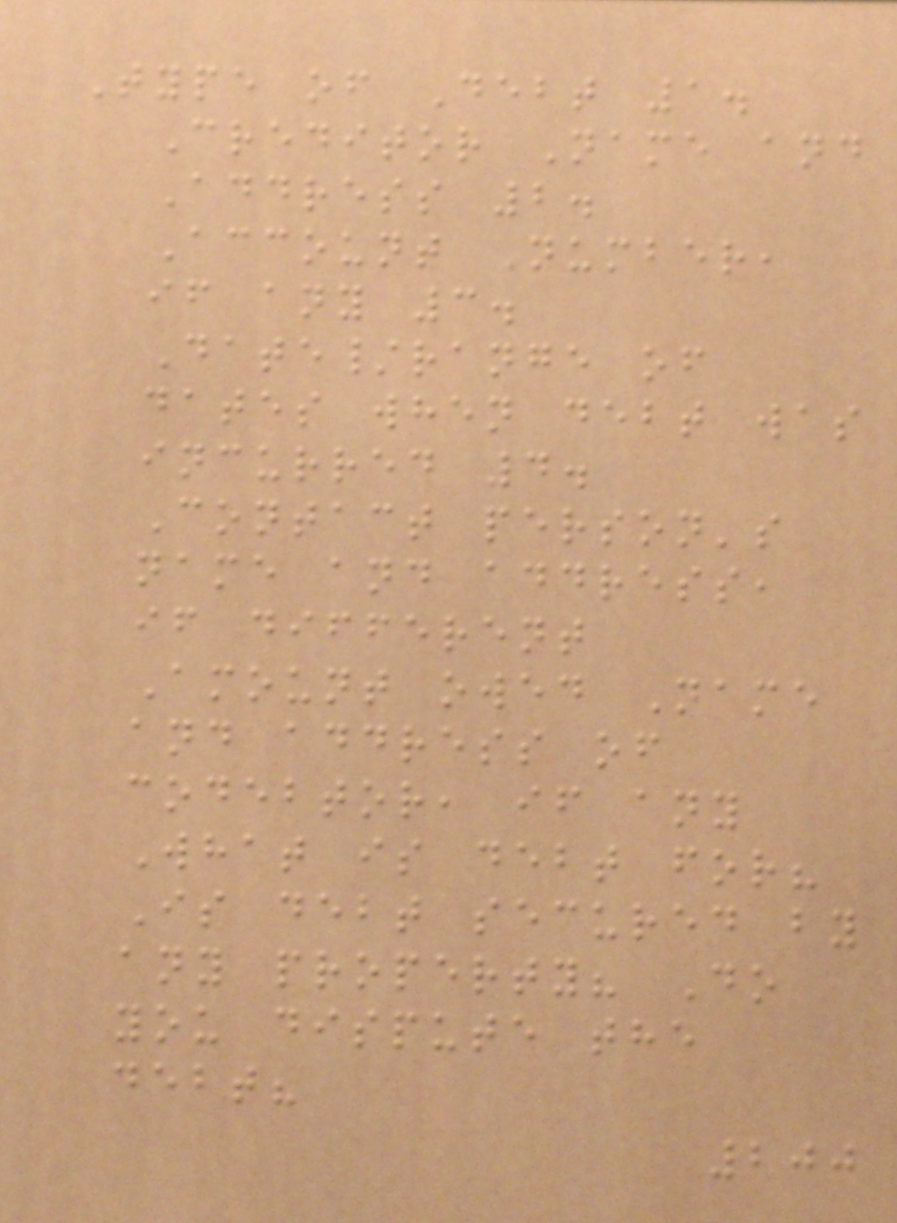Type of Debt 1.
Creditor Name and
Address 2.
Account Number,
if any 3.
Date/range of
dates when debt was
incurred 4.
Contact person's
name and address,
if different
Amount owed Name
and address of
codebtor, if any
What is debt for?
Is debt secured by
any property? Do
you dispute the
debt?
200
